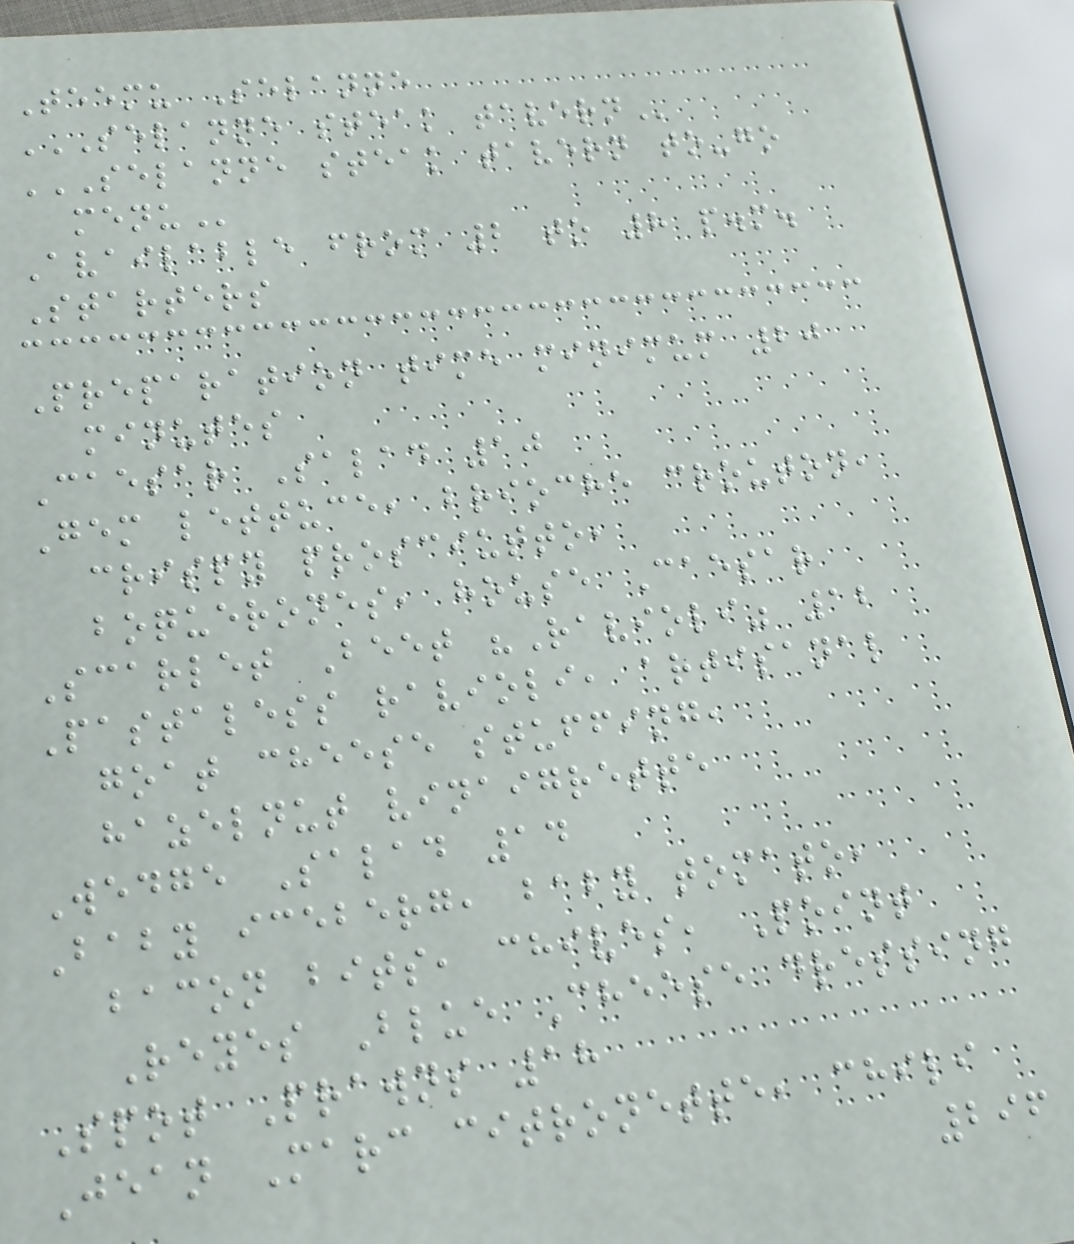Teemu Selanne
SELANNE STEAK TAVERN
SELANNE STEAK TAVERN TO-GO
MENU
Available from 2 to 8 p.m.
Starters
Preparation time minimum 20
minutes
Caesar Salad 10
Gem lettuce, brioche crouton,
crispy prosciutto,
boquerones, house Caesar
Scarlet Beet "Ravioli" 12
Pastaless ravioli, artisanal
goat cheese stuffing,
hazelnut vinaigrette
Wedge Salad 14
Baby iceberg, baby tomato,
bacon bits, chives, Point
Reyes Blue Cheese dressing
Spot Prawns 18
Jean Marc citronette, chili
296
